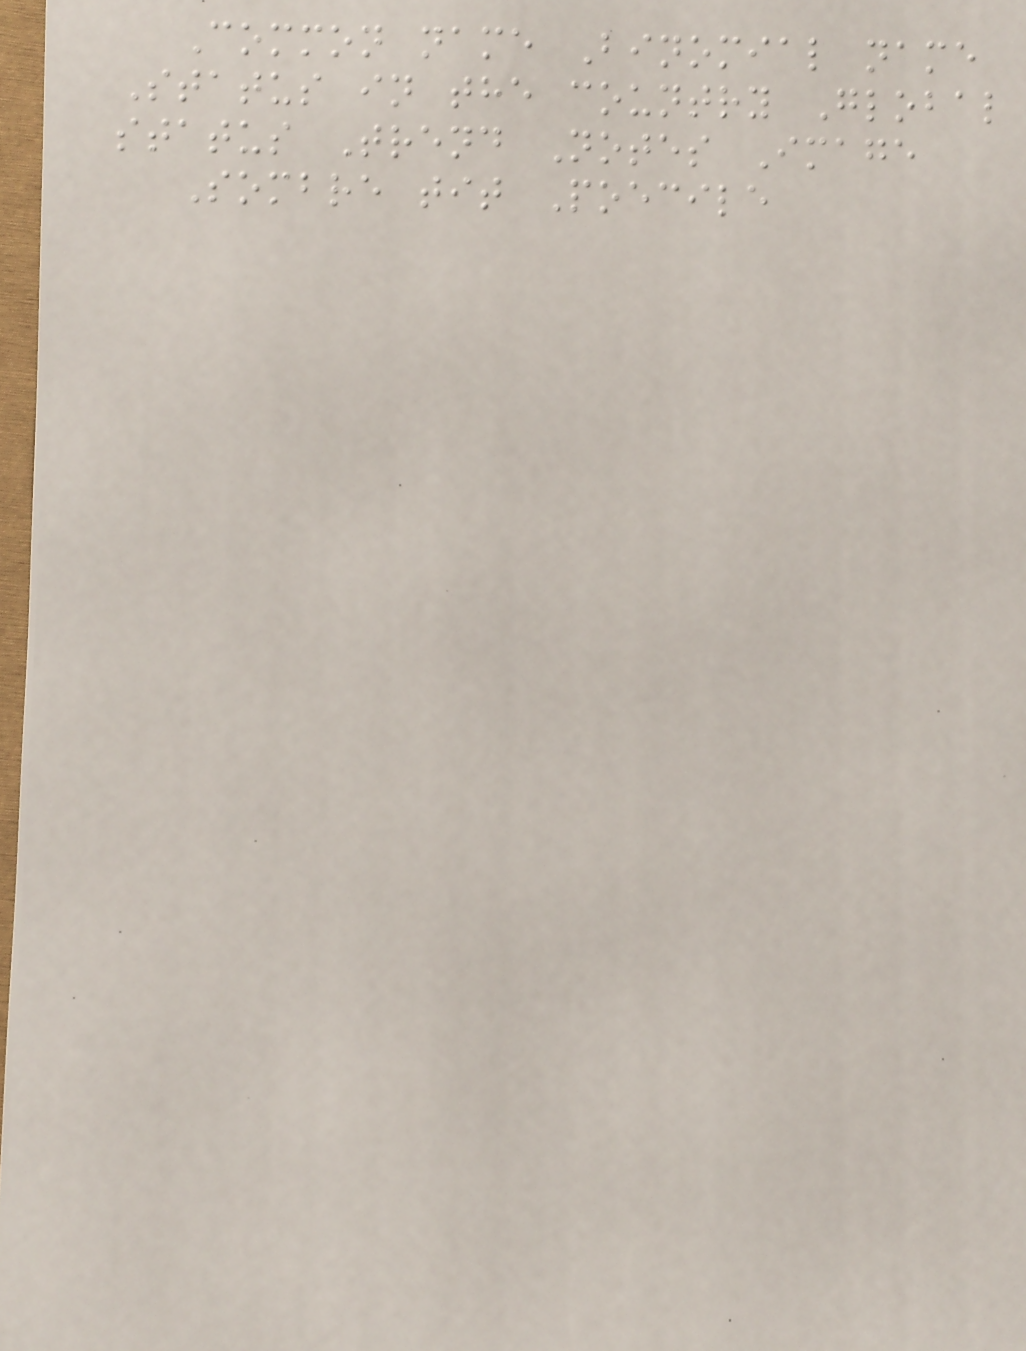Common name Binomial name
Status in the country Global
status Trend Notes Image
Sombre tit Poecile
